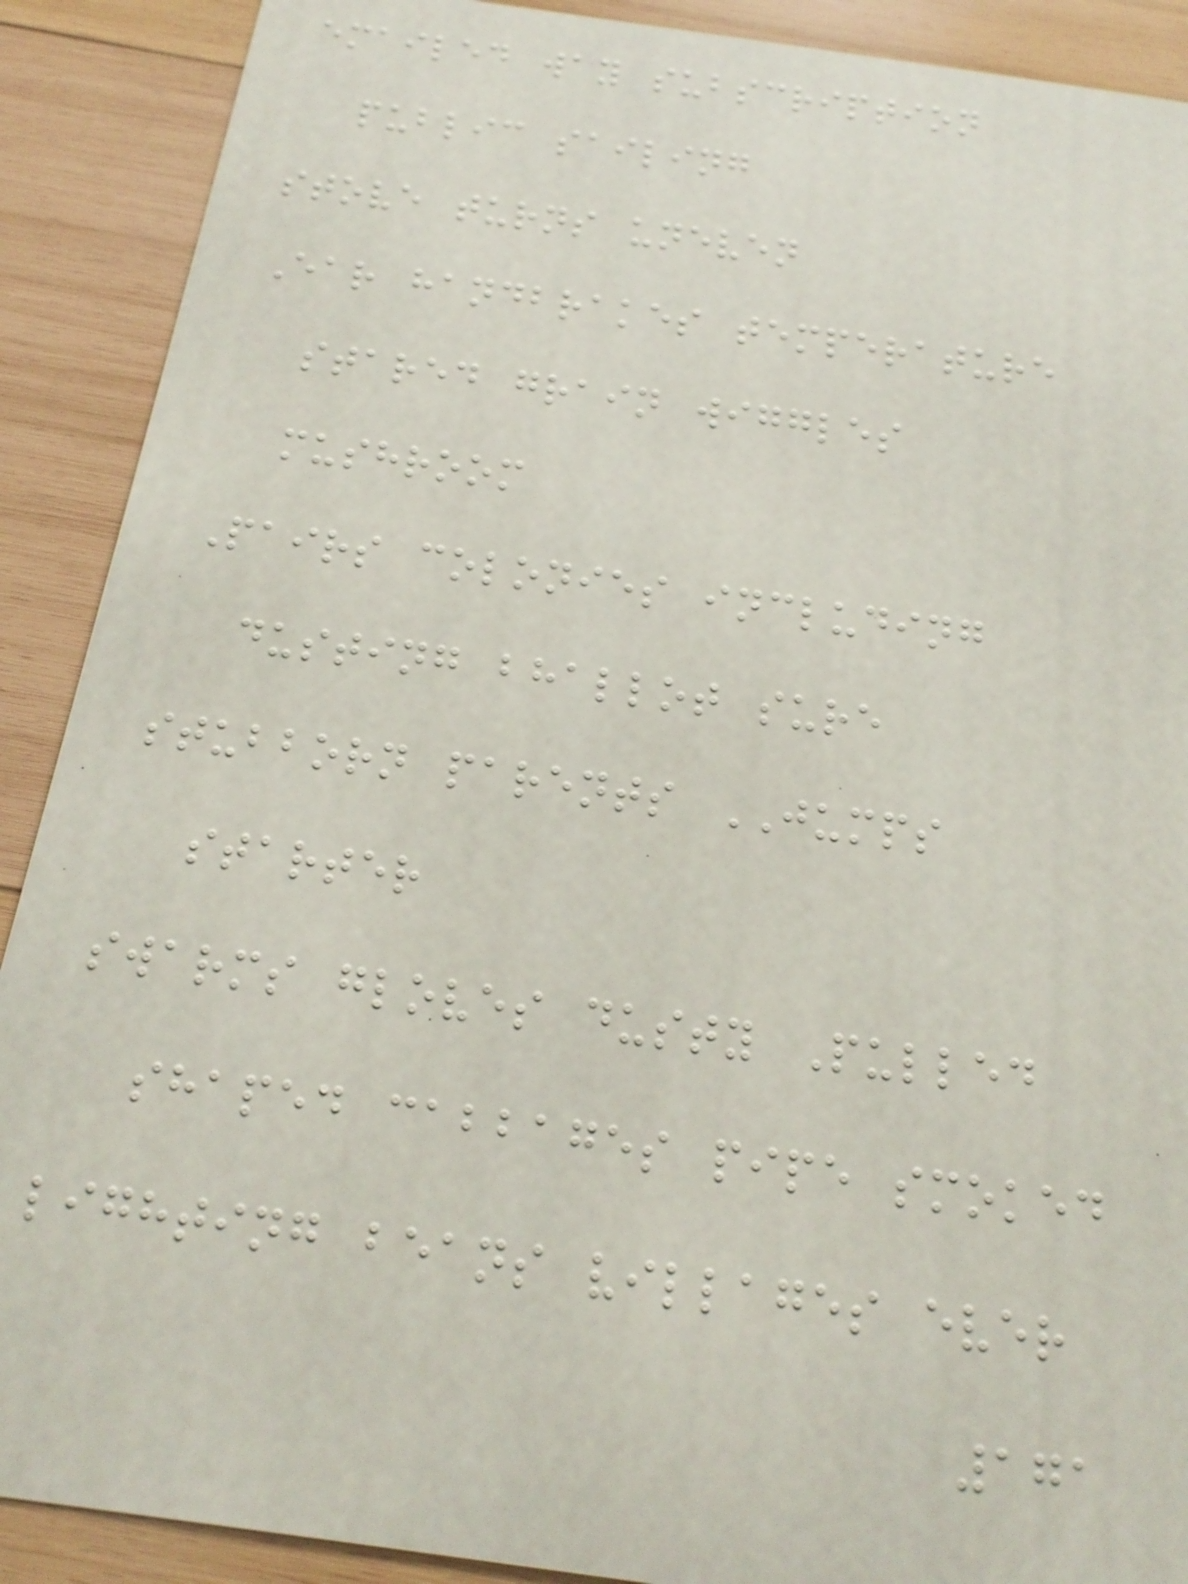emailed way subscription
public sailing
stove turns uneven
Ear handbrakes temperature
stared grain wiggles
mushroom
Pairs colonies including
dusting bhallot sure
stubborn parents JUMPS
starter
swarms gloves dusty Pulled
shaped cabbages pipe smoked
lighting beans villages ever
171
